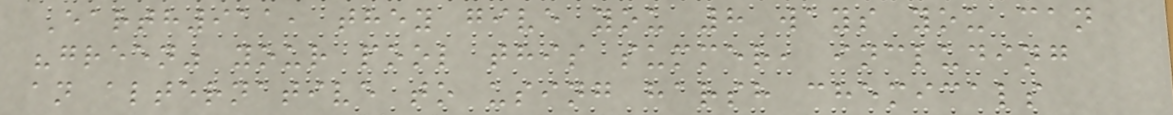Earth911, they give you 8 ways you can
"green" your pool this summer, including
an alternative to using harsh chemicals
